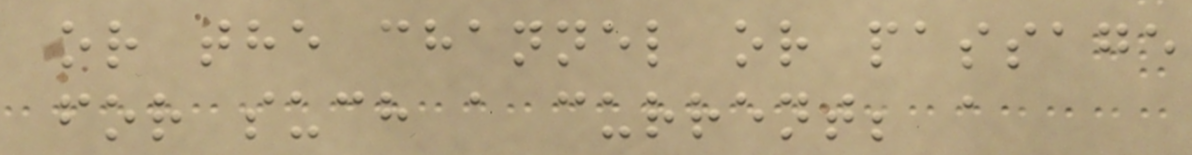or the channel or passage
for such a current; a
